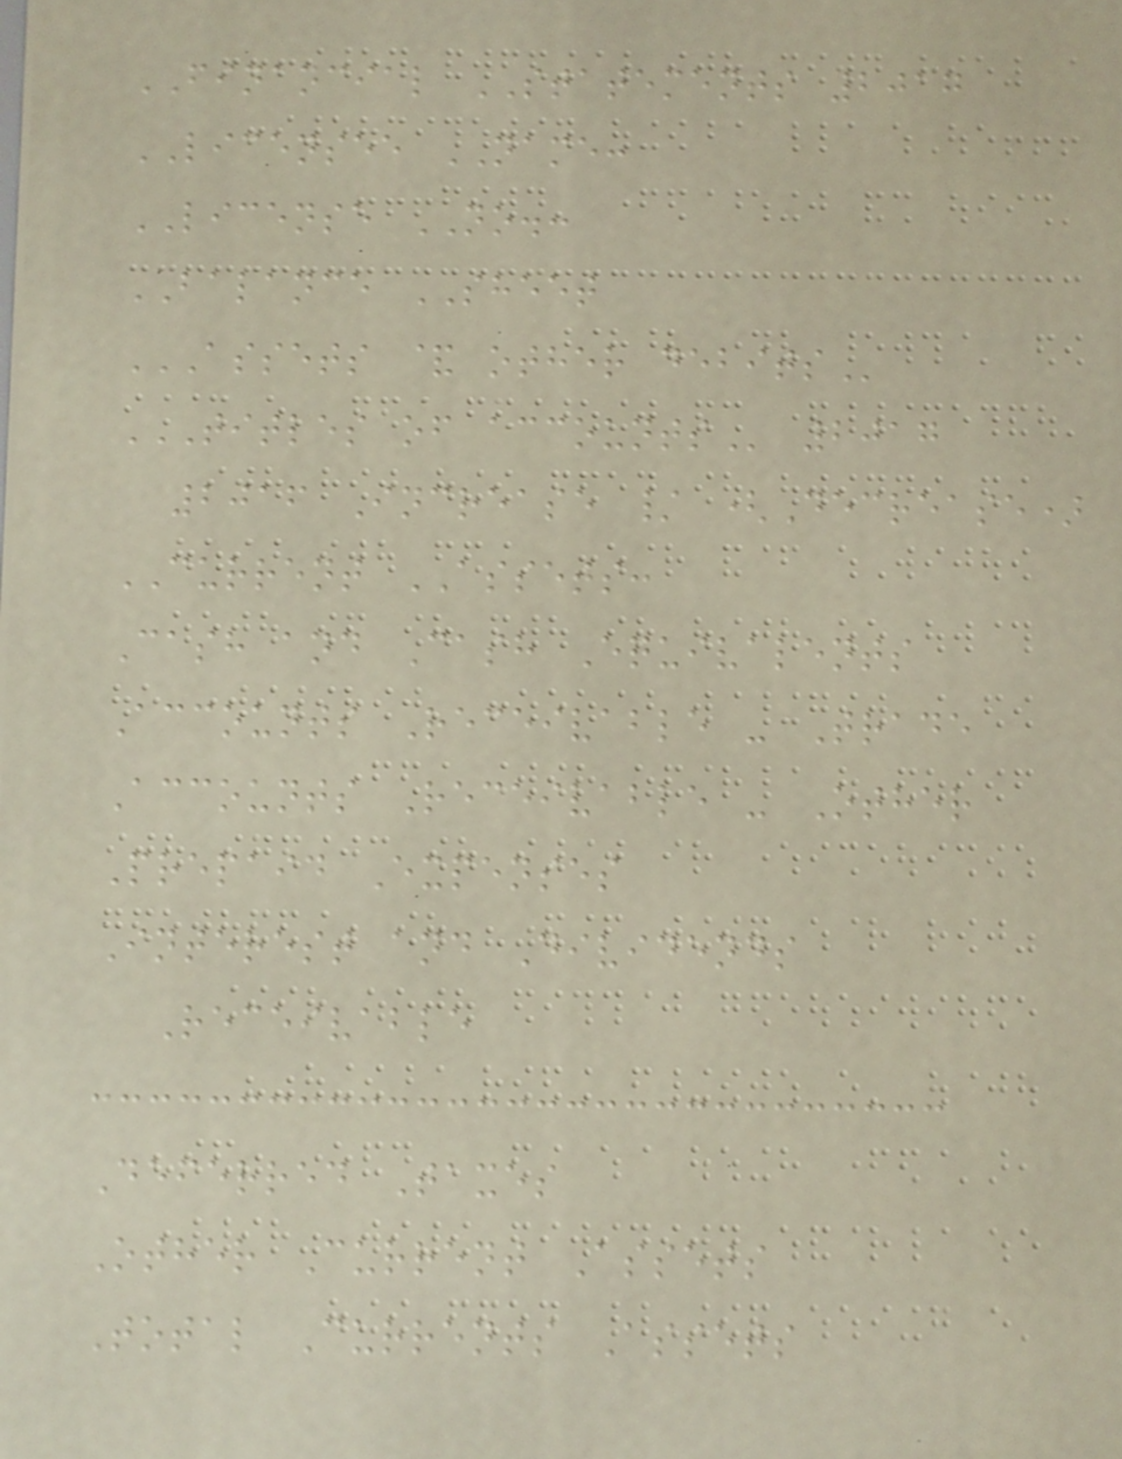FINANCIAL STATEMENTS 2017
LICENSEE NAME:
LICENSE NO.:
BALANCE SHEET
ASSETS & OTHER DEBITS
TITLES OF ACCOUNTS 2017
2016 Increase / (Decrease)
CURRENT ASSETS:
Cash and Cash Equivalents
Accounts Receivable - Trade
Accounts Receivable - Other
Prepaid Expenses
Interest and Dividends
Receivable
Deferred Taxes
Other Current Assets
Total Currents Assets
